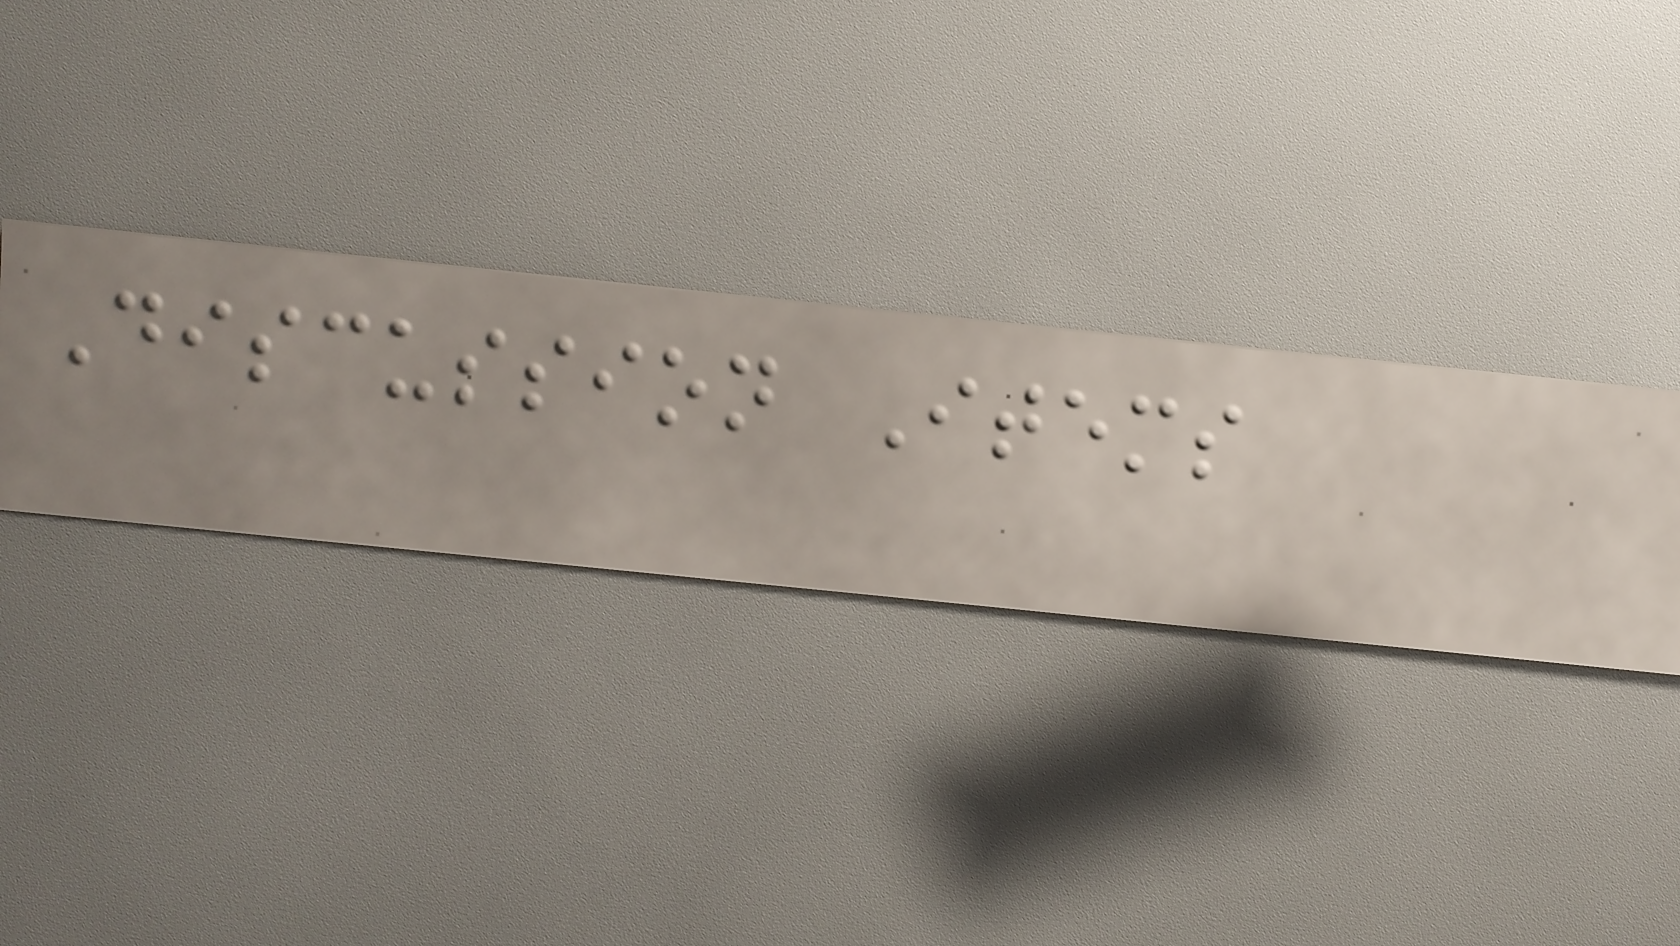Discussion Items
